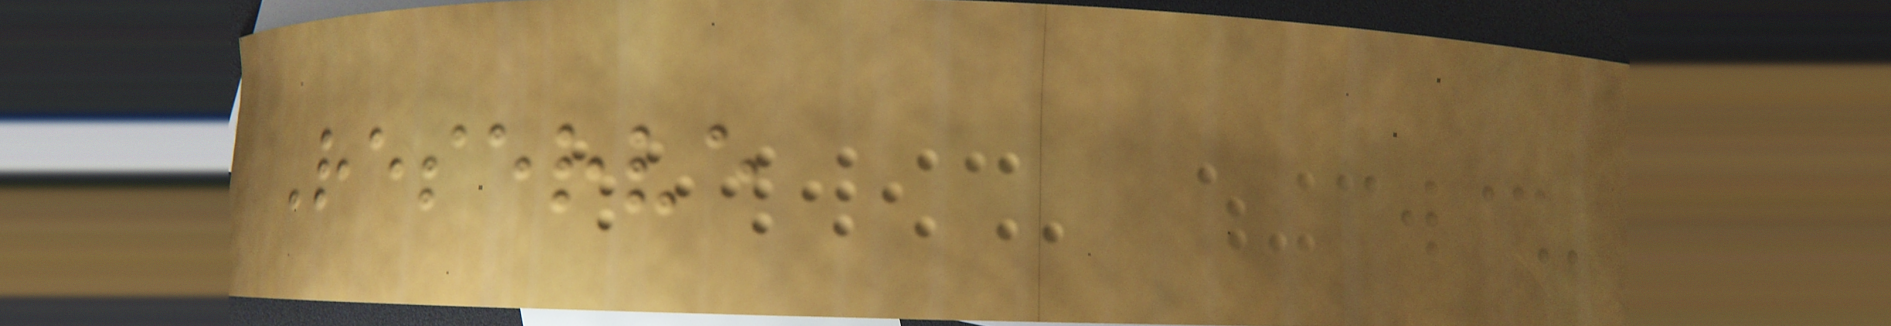Reserve
